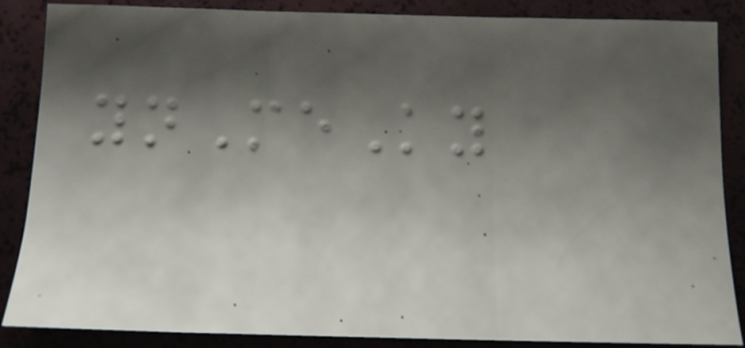ynMeKy
